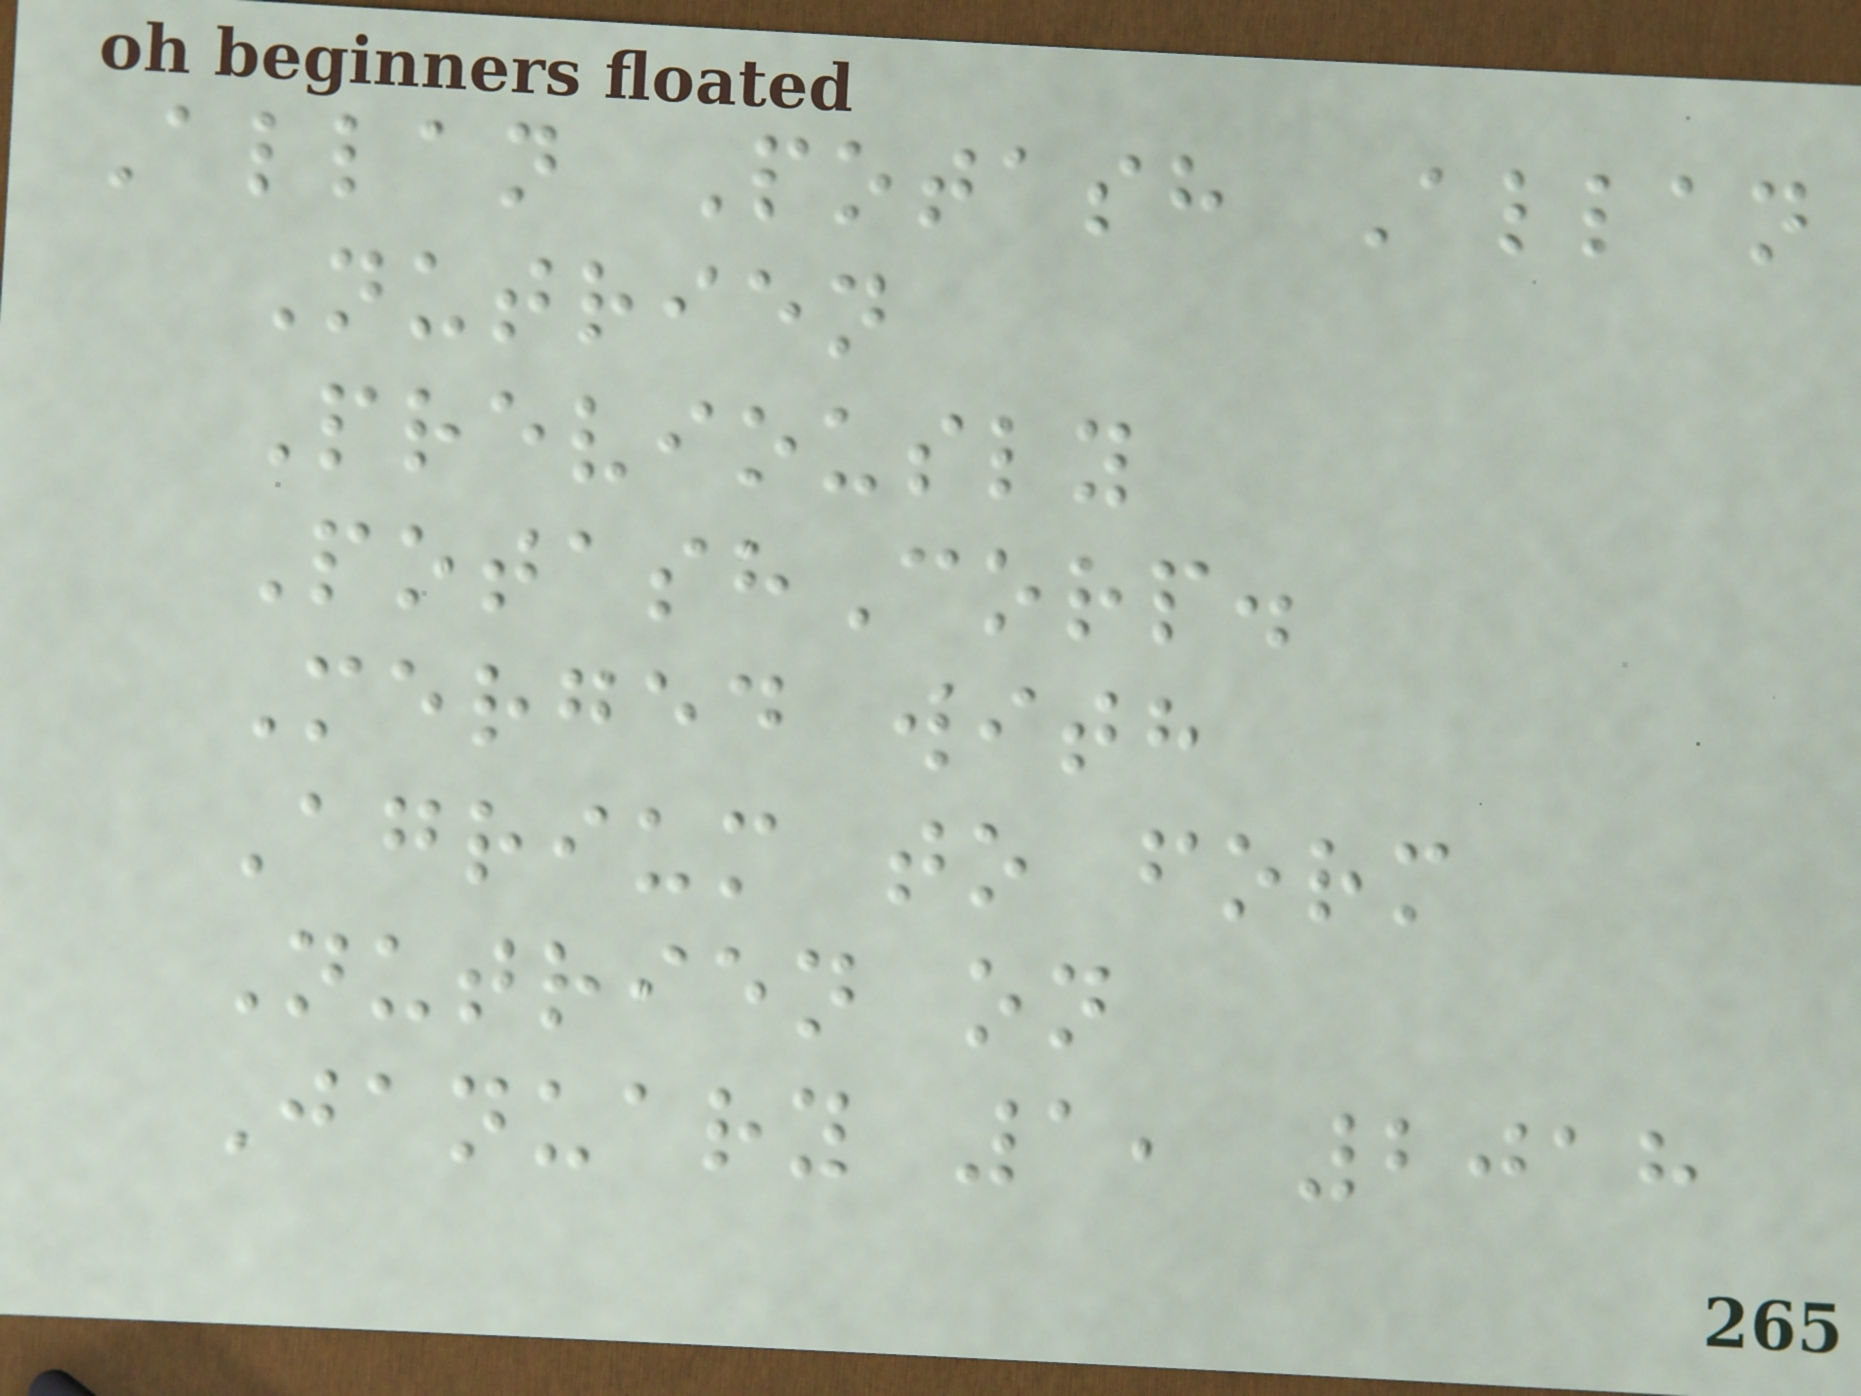Allan Potash Allan
Nutrien
Previously
PotashCorp.
Merged with
Agrium to form
Nutrien on
January 1, 2018
